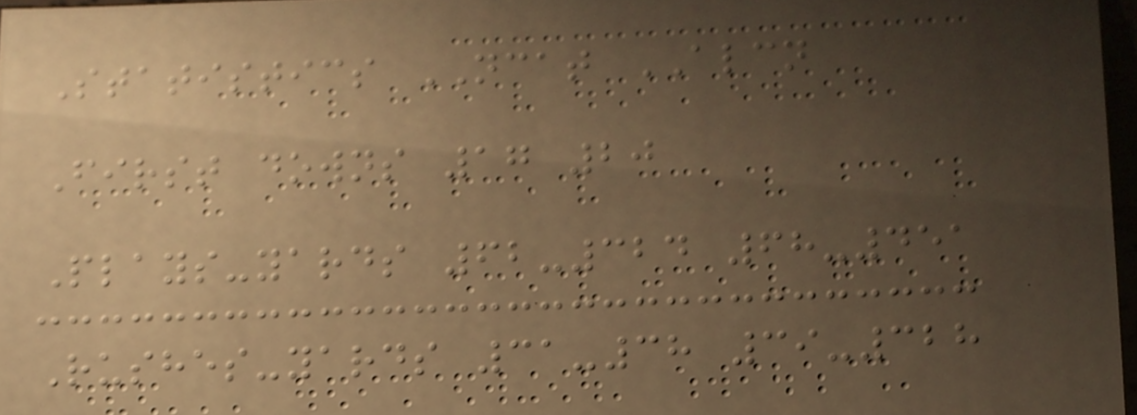Statistics NCAT ALCN
First downs 17 20
Plays-yards 62-324 68-451
Rushes-yards 31-38 39-328
